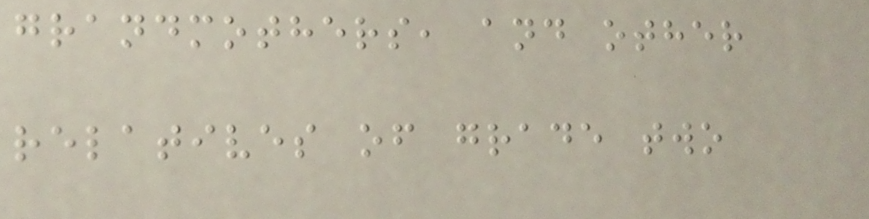grandmothers, and other
relatives of grade two
